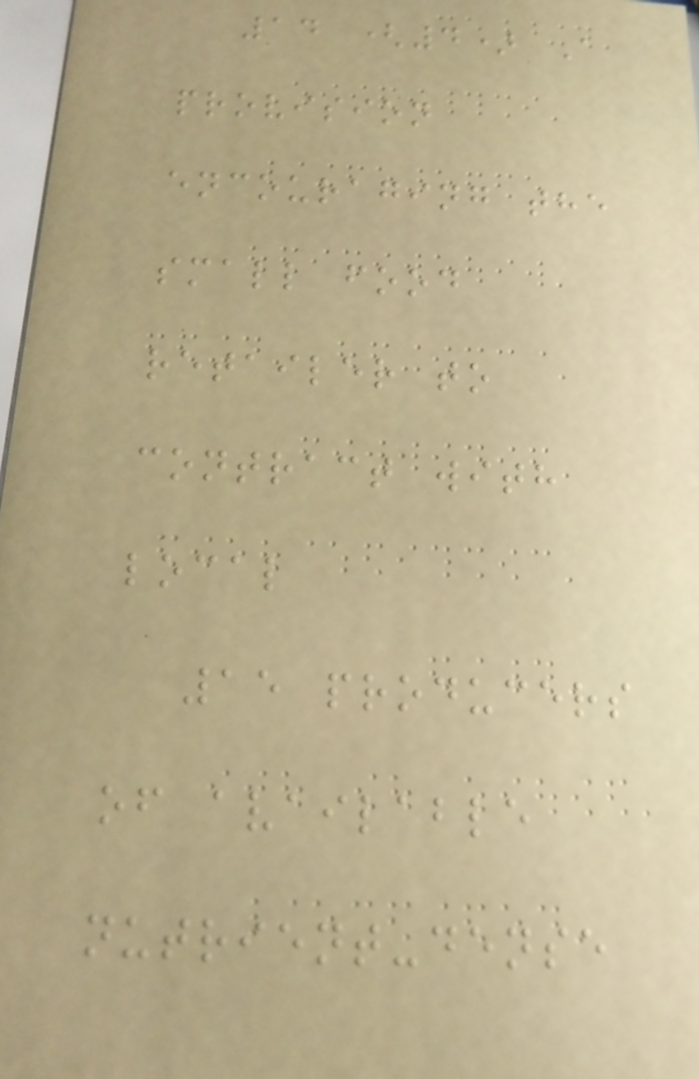14 (4) A
provision
encouraging the
small food
retailer to
contract with
local
15 producers
of available
nutrient-dense
